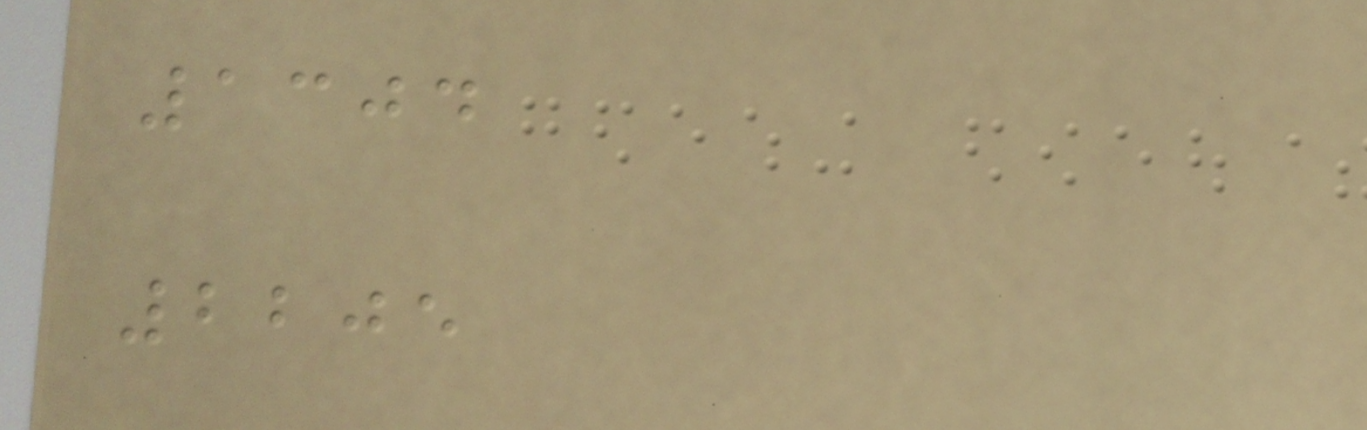1304
2205
